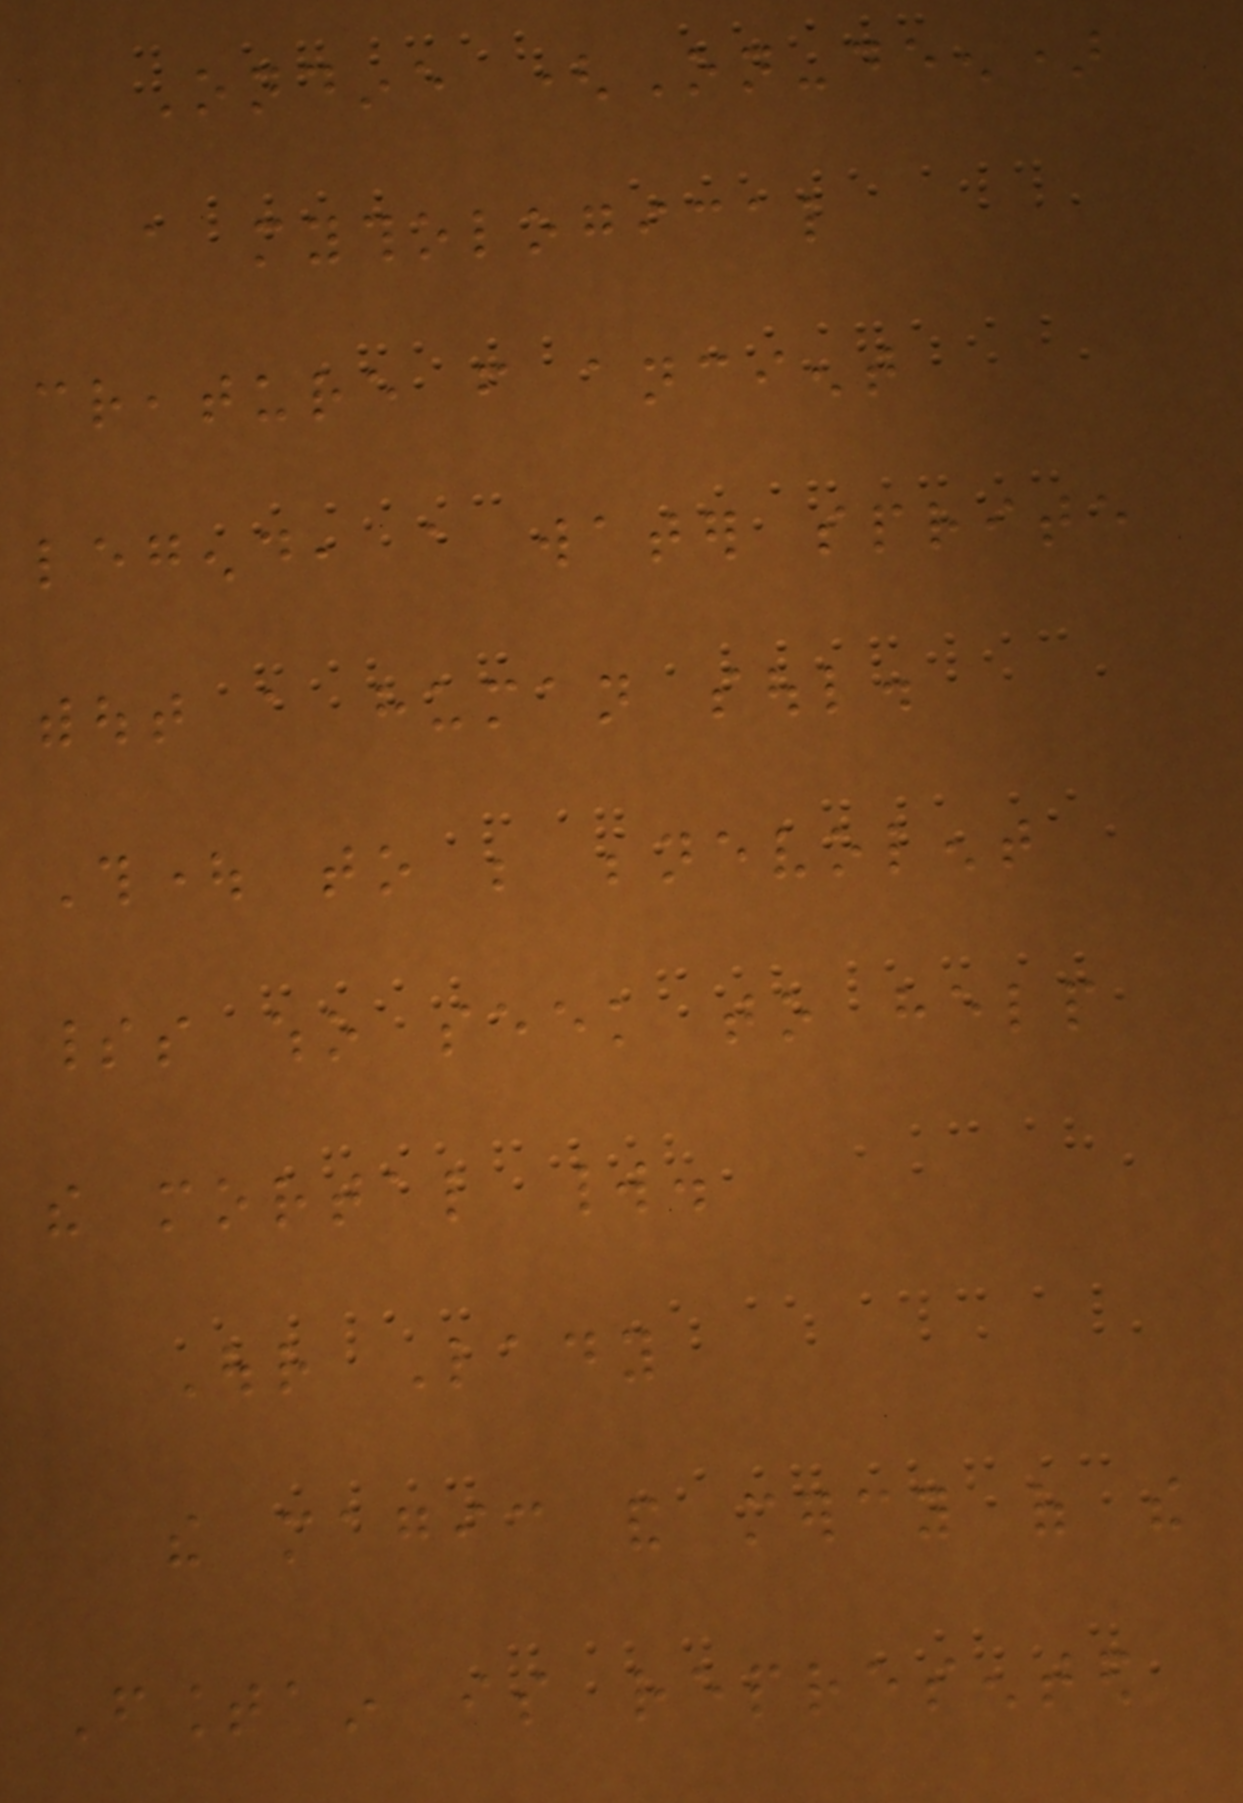Ondine (On-deen)
a mythological
creature from ancient
legend, a water sprite
without a human soul.
Thought to be benevolent
spirits who seek to help
the mortal world.
Our Lady
the magic and mercy of the
Fountain is represented
